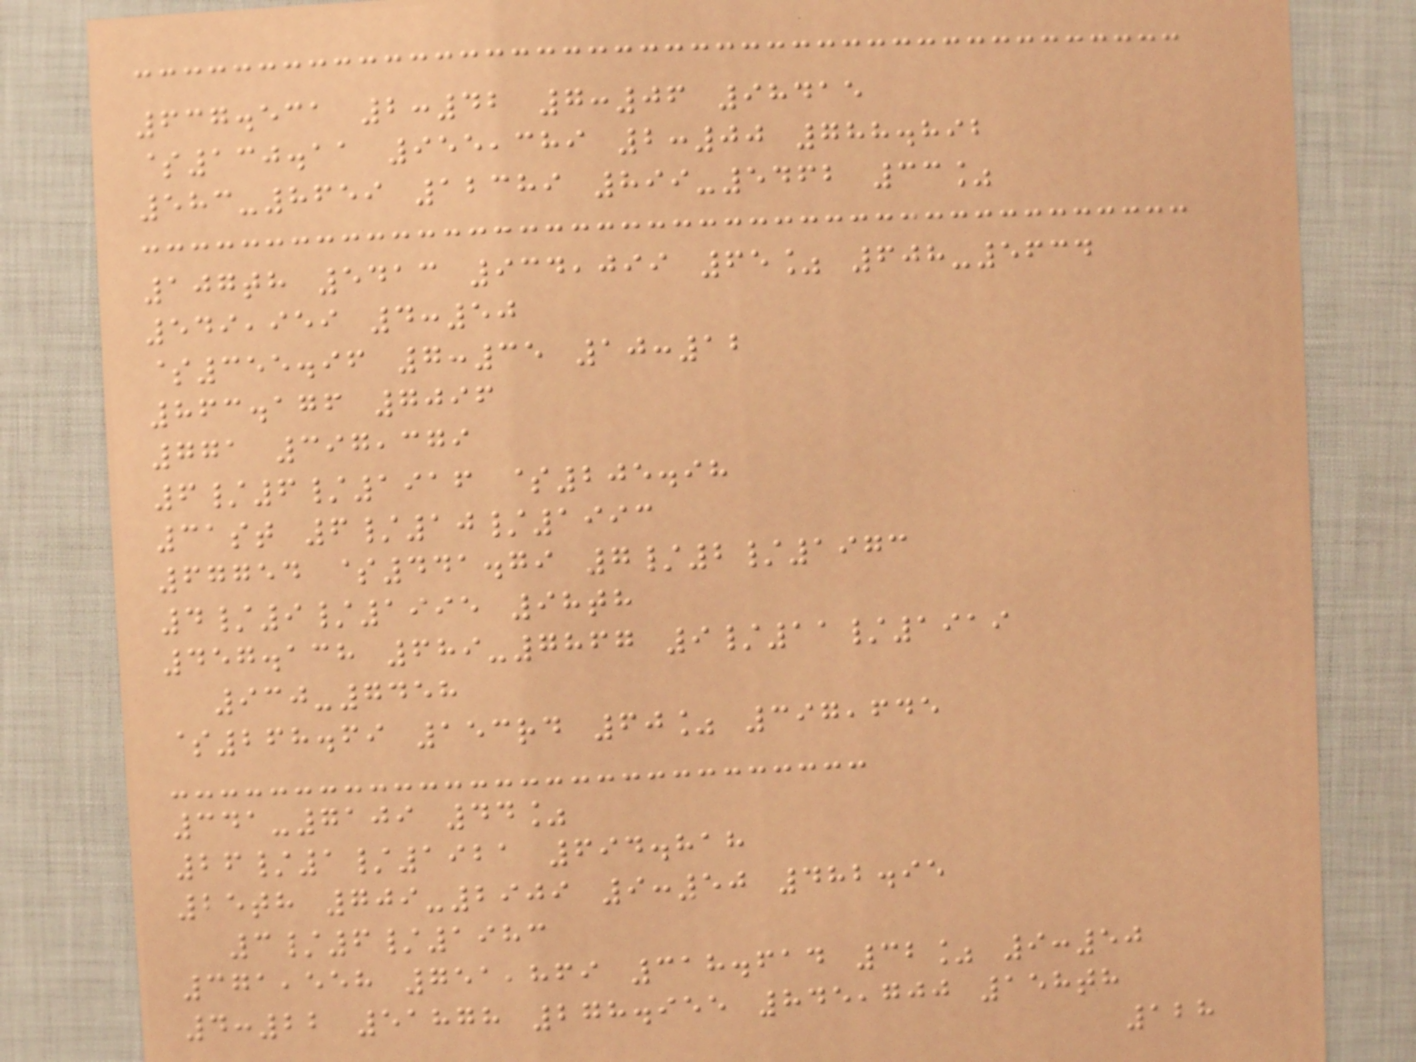637.531 2:42 7:06 98415
$130.11 955,389 2:00 788.892
583-8659 12389 899-5462 33%
107th 5413 934,099 65% 608-5634
549,959 4:50
$355.96 7:35 10:12
863.176 7096
771 397,379
6/6/1916 $205.98
31st 6/10/1993
67754 $441.79 7/2/1973
4/9/1995 98th
457.138 689-7867 9/11/1919
930-7458
$268.69 153rd 60% 397,645
341-7109 44%
26/1/1921 694.818
25th 709-2909 9:50 482.95
3/6/1983
371,558 751,869 318.614 32% 9:50
4:22 51878 278.955 845,700 158th
128
